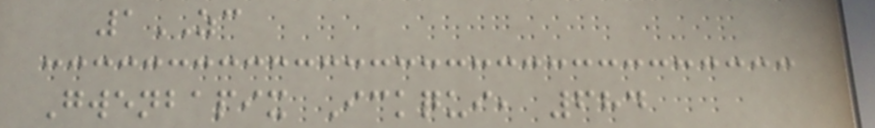1ZC
Gwenbapix Ickqui, 684
